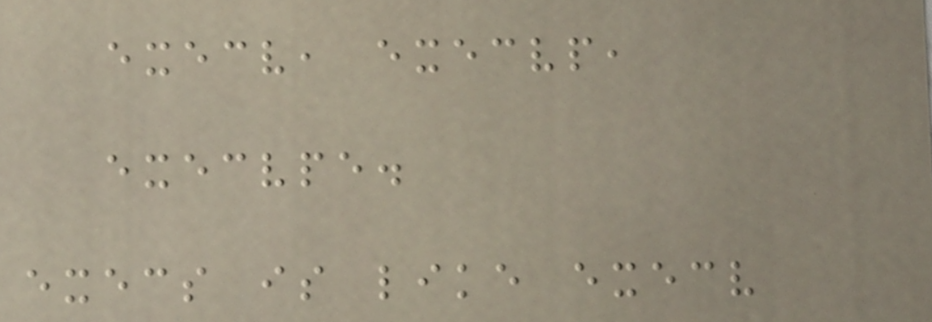execv, execvp,
execvpe.
execs is like execv
